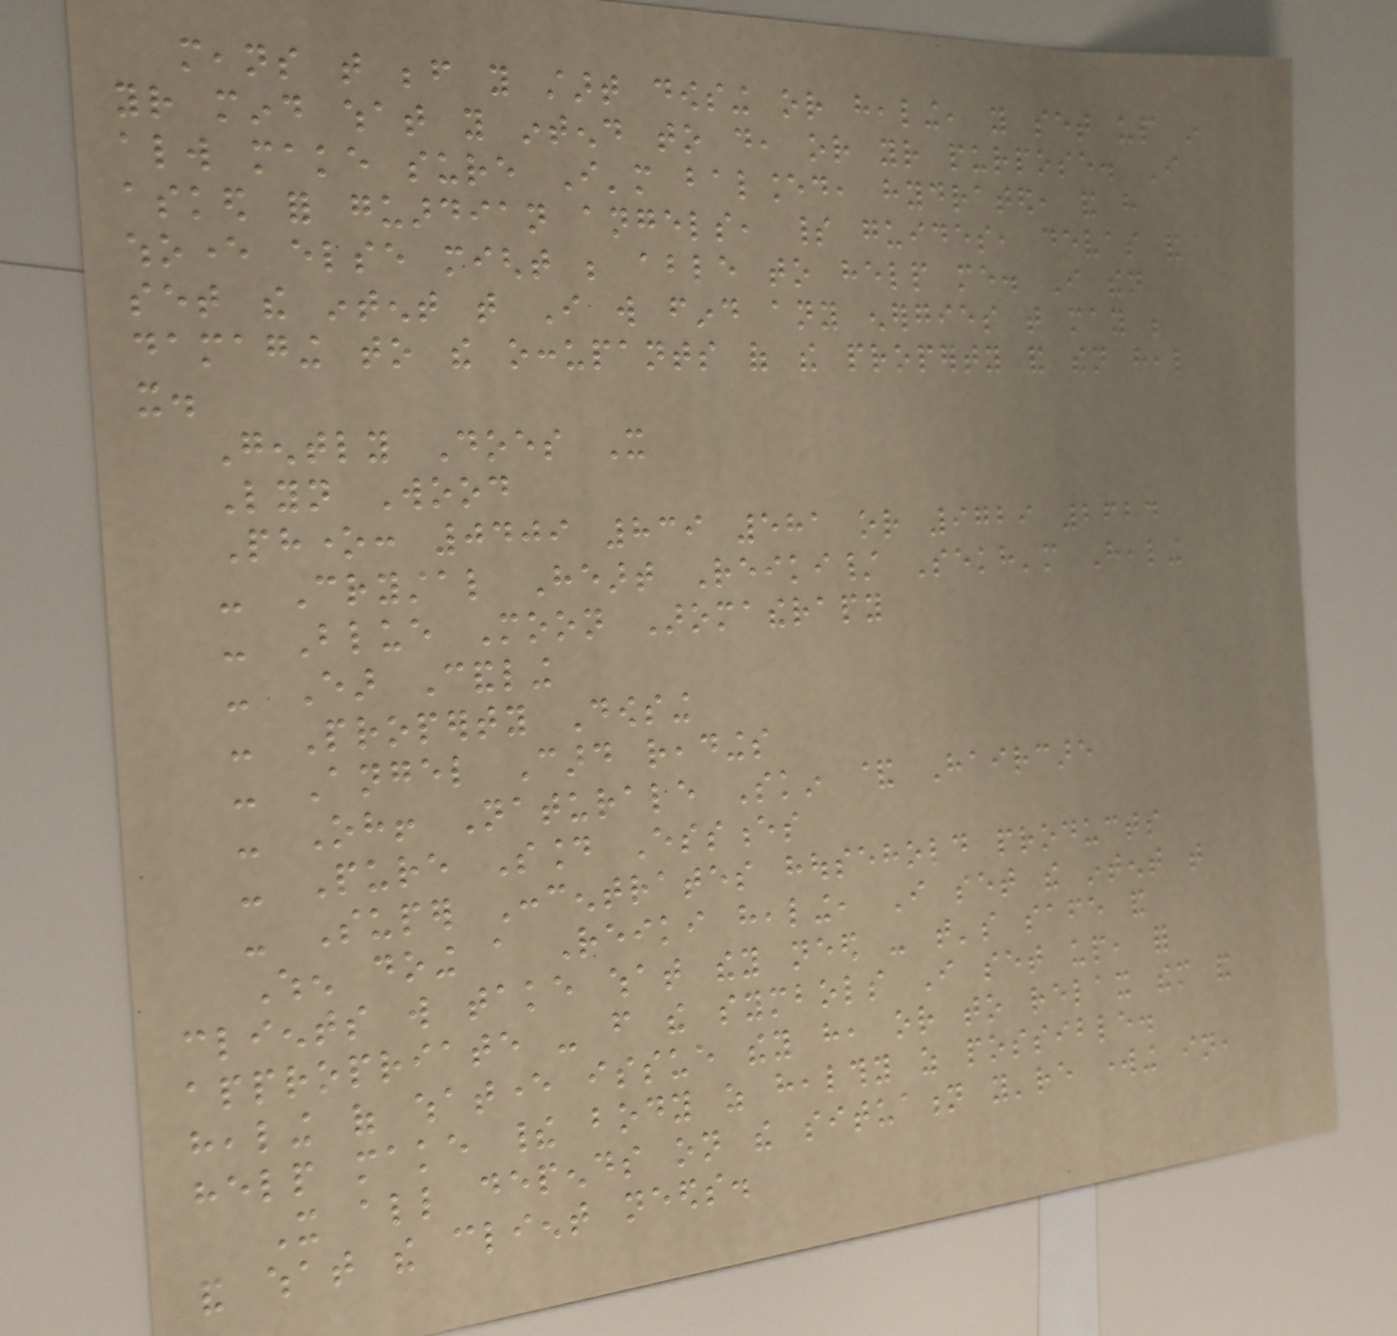means that before you start dowsing or healing, you set up in
your mind what you intend to do, or your purpose. I
always make sure I'm balanced, hydrated, and have
asked for guardian angels, spirit guides, devas and
whoever else might be able to help me. I then
set the intent that I will find any energies that may be
damaging to the occupants of the property and then heal
it.
Gently Does It
Lyn Wood
Phone: 0409 839 581 or 9729 2624
- Crystal Heart Reiki/ Sekh'm Healing
- Blue Moon Aromatherapy
- Ear Candling
- Property Dowsing
- Angel Card readings
- Oh! Naturale Skin & Haircare
- Pure Sound Essences
- Super Concentrates household products
When doing a Reiki healing, I set the intent that
clients will take what they need - that's safe and
appropriate - from the symbols I set up, for
healing of whatever issue they have, or to relax them and
help make their body as healthy as possible.
It all depends on the situation you're working in,
and what the client needs.
